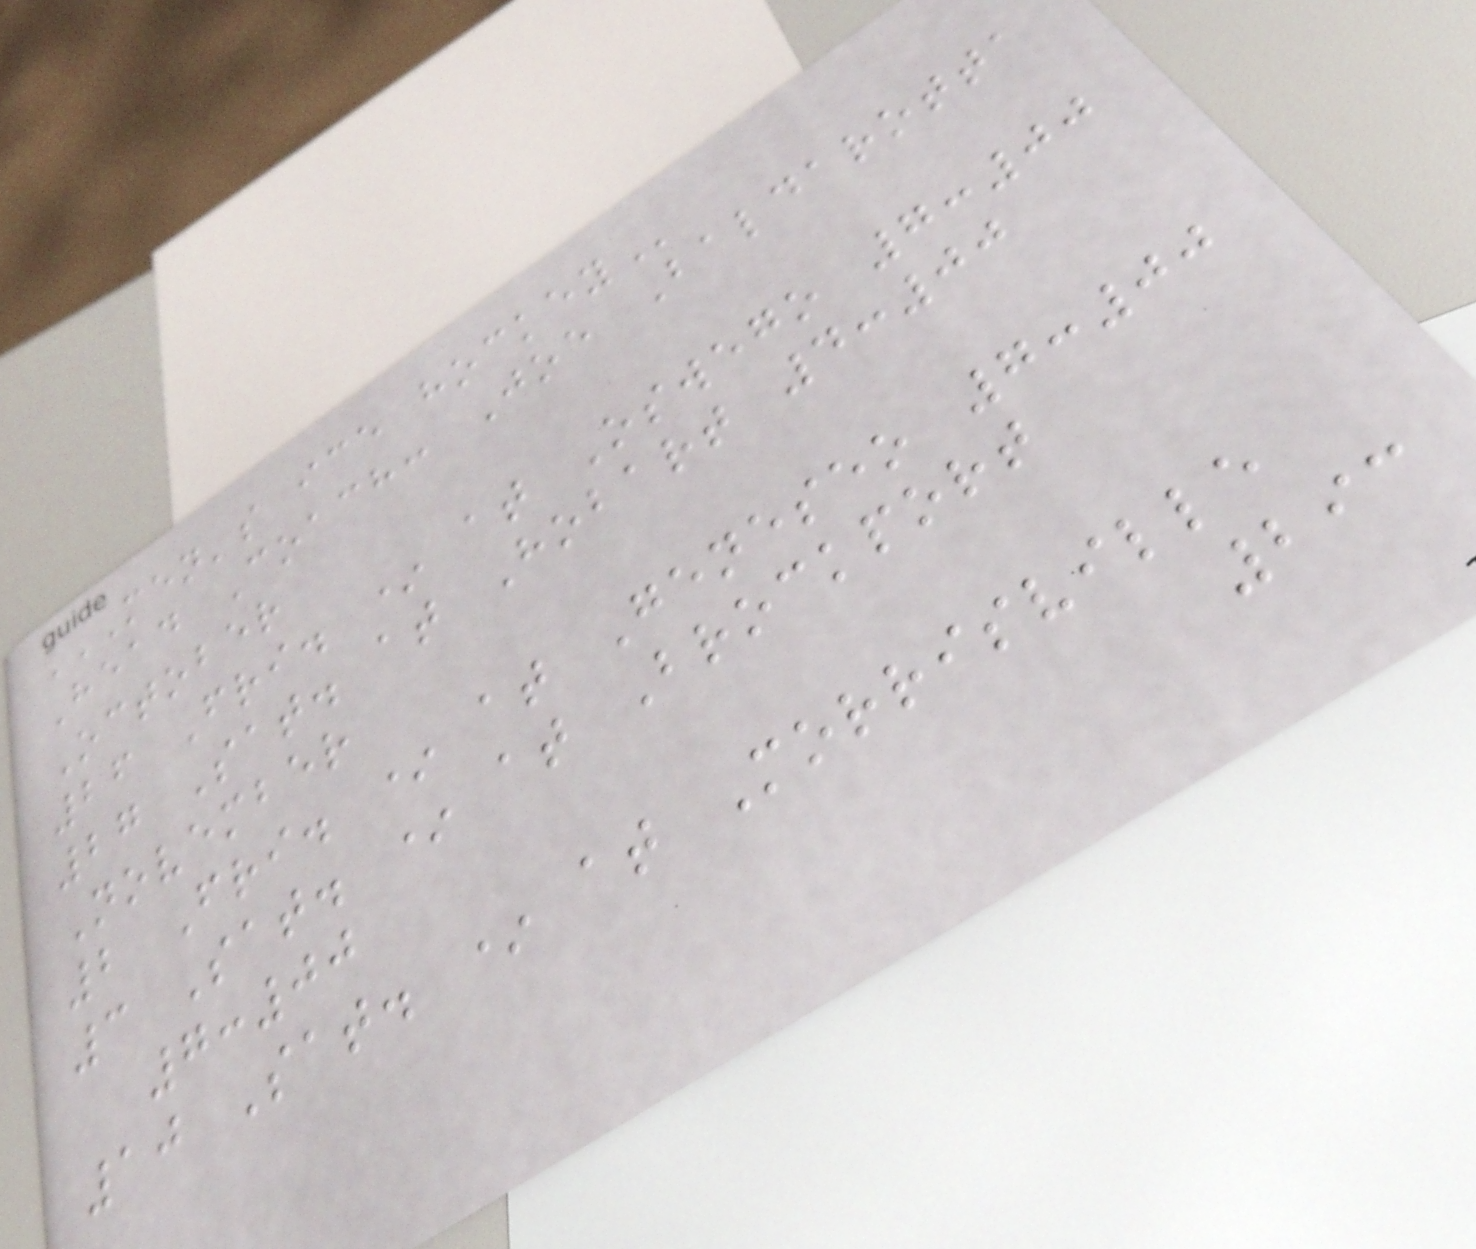MEN'S ICE HOCKEY
Head Coach: Joe Baldarotta
October
26 Fri. * at Oswego 7:00
27 Sat. at Hobart 4:00
November
2 Fri. * at Geneseo 7:00
3 Sat. * at Brockport
7:00
10 Sat. * at Morrisville
293
